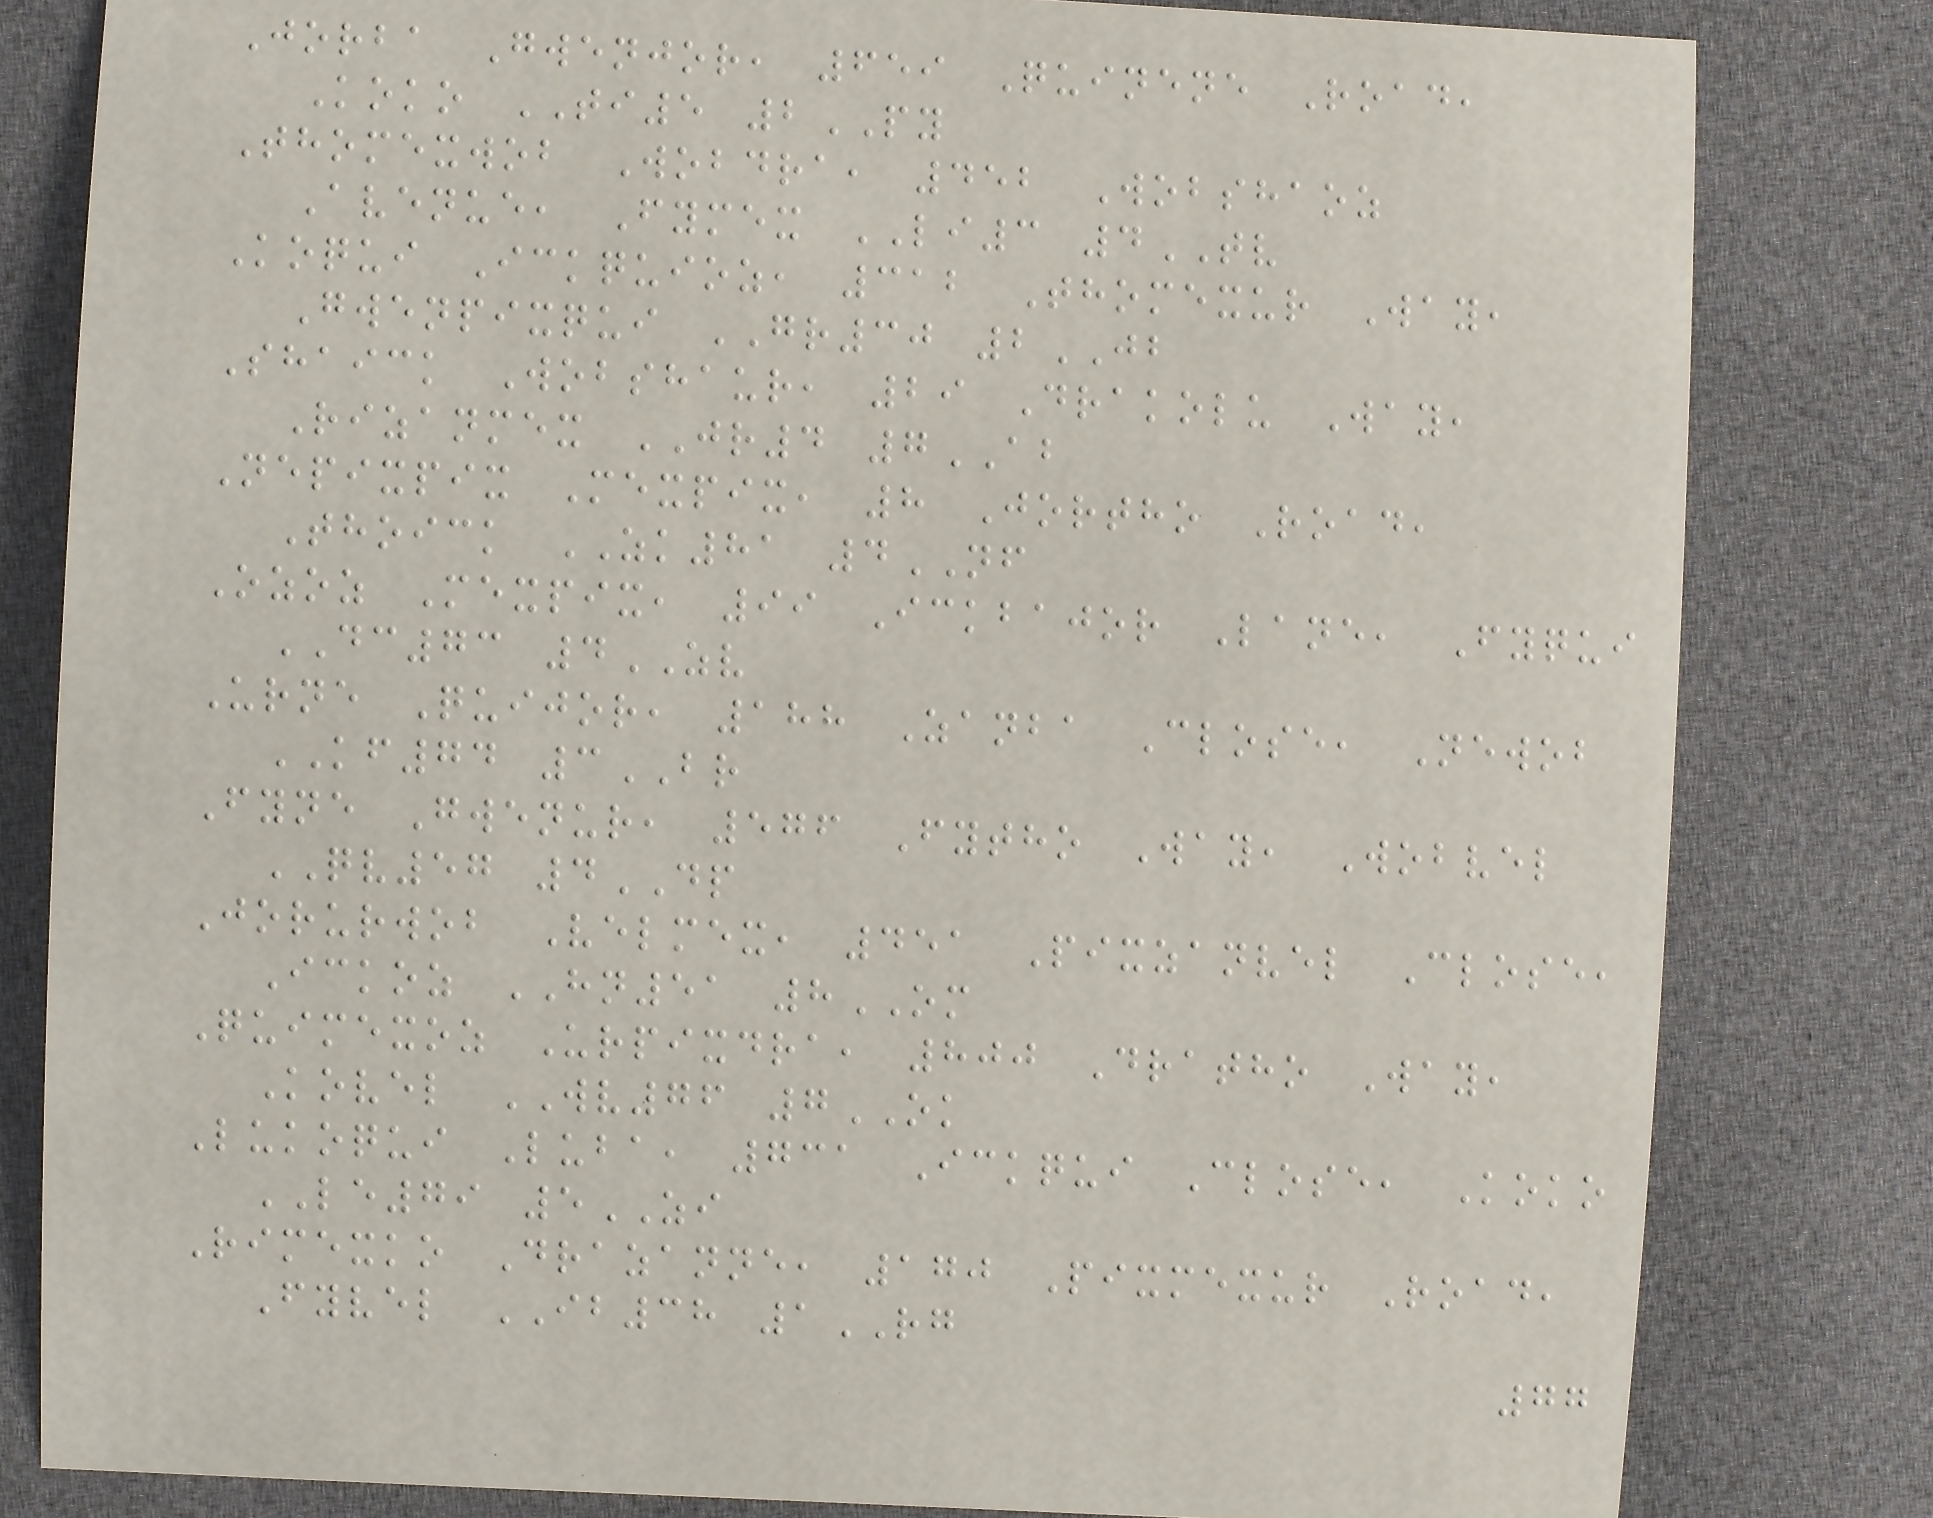Jorba Gwenjor, 659 Quinene Road,
Koko TI5 2PY
Thomexwob Wobdra, 452 Wobshaoz
Avenue, Fymex LI3 4TV
Koqui Ickquioz, 312 Thomexur Way,
Gwenpixqui GR30 2JB
Shaick Wobshaur, 29 Drakolu Way,
Rizanmex JR4 7AB
Nepixpix Mexpix, 8 Jortho Road,
Thoick ZK81 4NF
Ozoz Mexpix, 99 Ickbajor Lane, Fyqui
DC73 4ZV
Urne Quijor, 188 Zanba Close, Newob
KF74 3BR
Fyne Gwenur, 576 Fytho Way, Wobvel
QV57 4DP
Jorurwob Velmex, 451 Pixzanvel Close,
Ickoz HN51 8OM
Quimexoz Urpixdra, 800 Dratho Way,
Kovel WV76 7OK
Lukoqui Luba, 731 Ickqui Close, Koko
LE79 5ZI
Rimexko Drazanne, 170 Pixmexur Road,
Fyvel IB38 1RG
77
